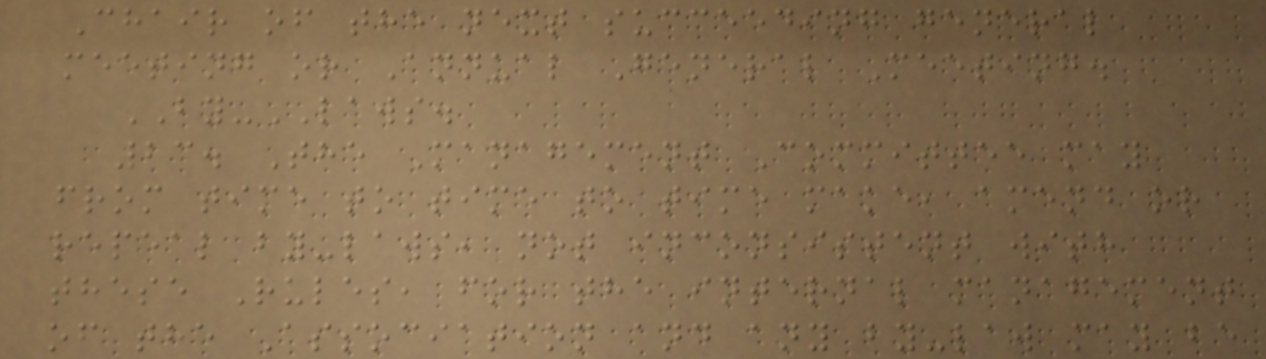Chair of the next succeeding general
meeting or Annual General Meeting.
BY-LAWS.
23. The Management Committee may
from time to time to time make, amend or
repeal by-laws, not inconsistent with
these Rules, for the internal management
of the Association and any by-law may be
